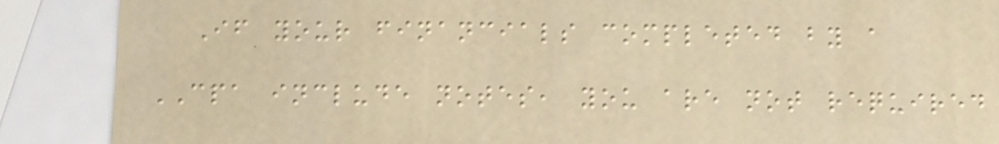If your financials completed by a
CPA include notes, you are not required
